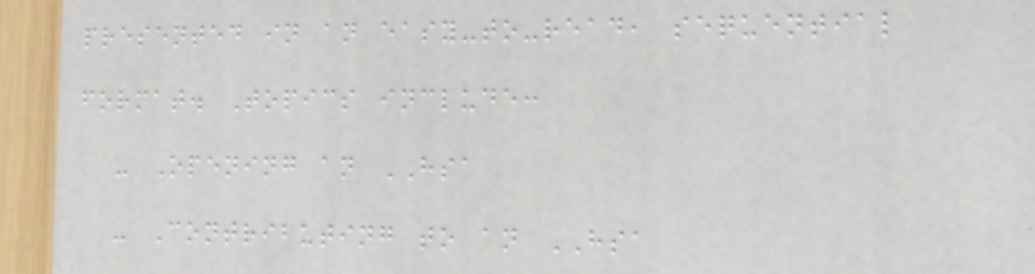presented in an easy-to-read, sequential
format. Topics include:
- Opening an HSA
- Contributing to an HSA
